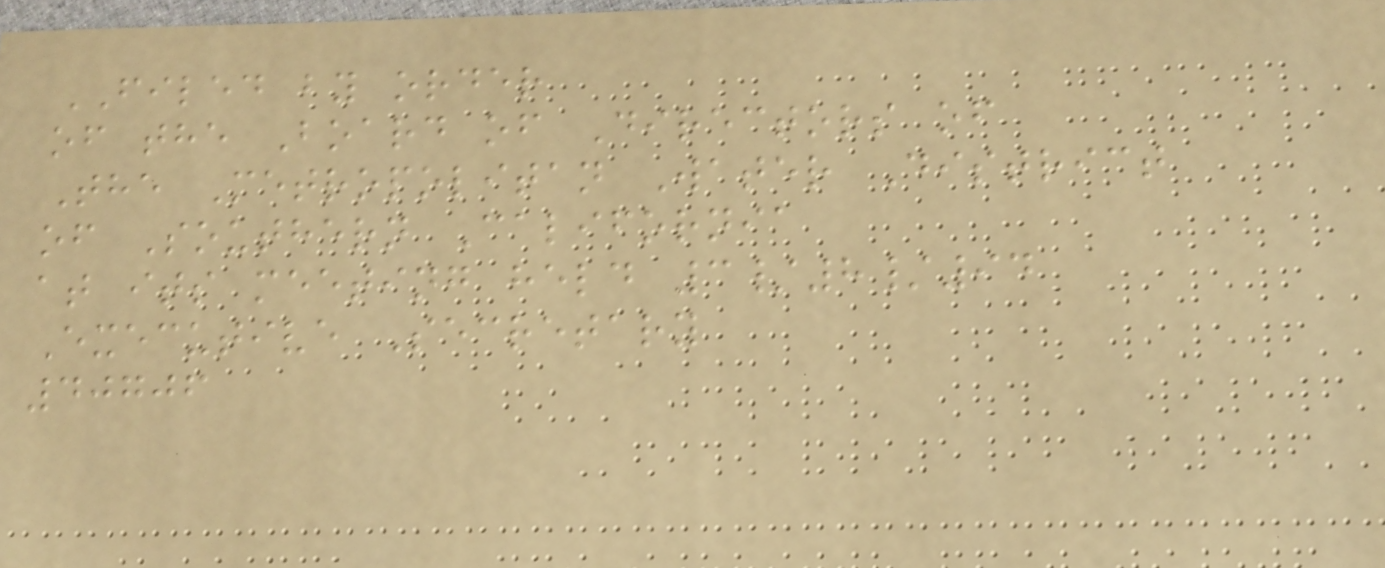FILED by order
of the Board of Directors of
The Metropolitan Water District
of Southern California
at its meeting held 3/8/94
Executive Secretary
40706
